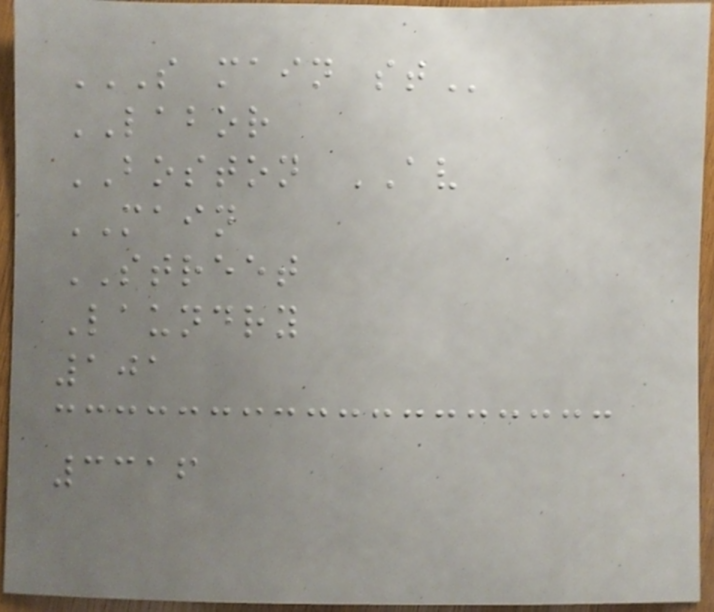S MAIN ST
LABOR
BOSTON AV
MAIN
STREET
Laundry
101
3316
